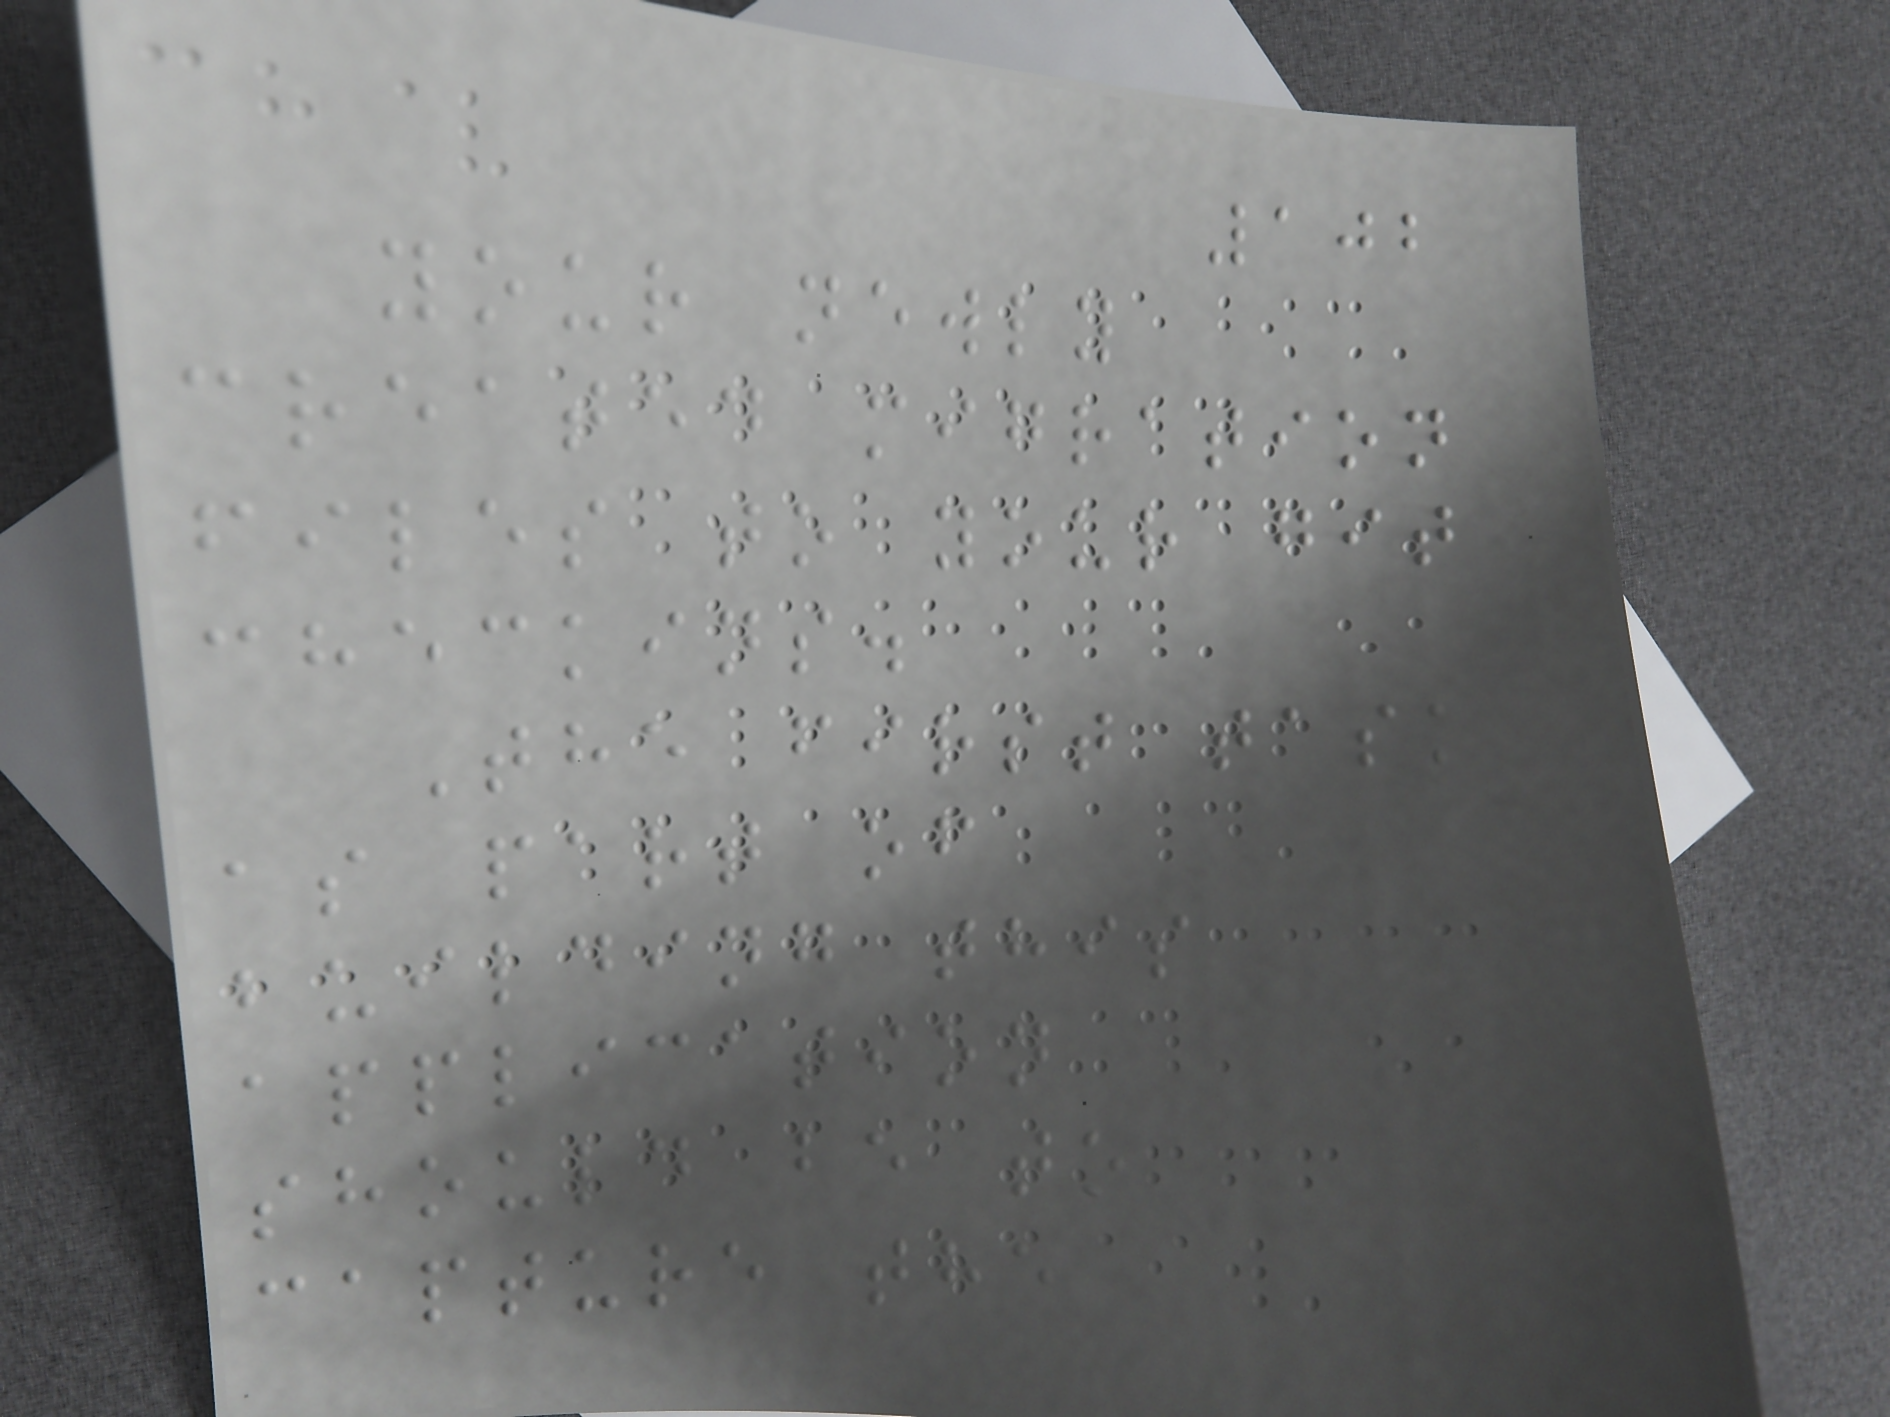102
your newly
created migration
files to your git
checkins.
The first task
as part of
building this
application
should be to
capture the
